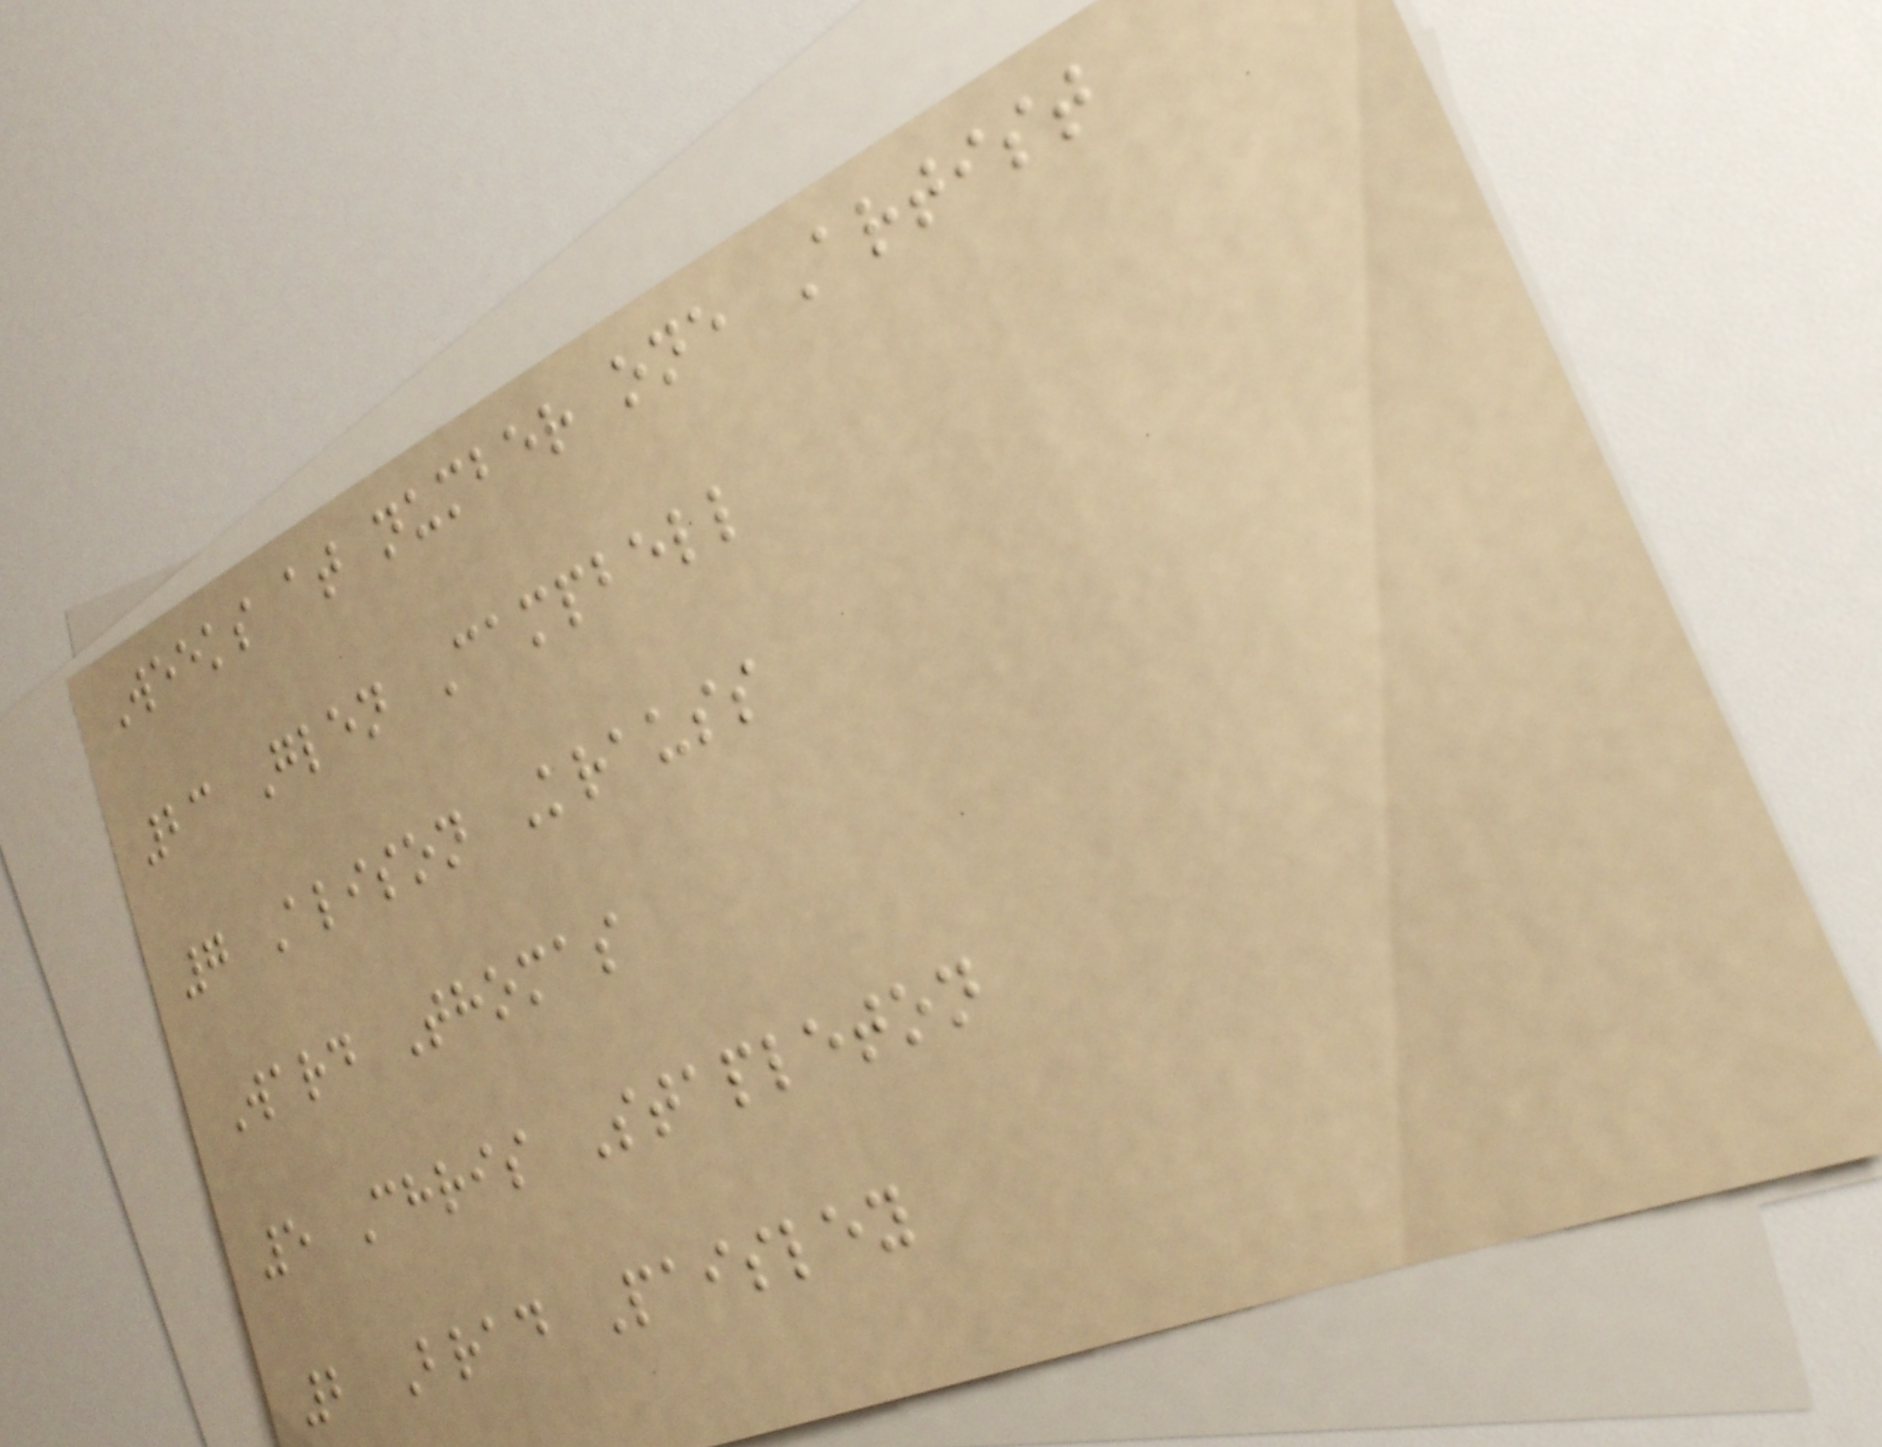Weeks at number one Artist
23 Glen Campbell
7 Alison Krauss
Ward Thomas
5 Chris Stapleton
2 Brad Paisley
